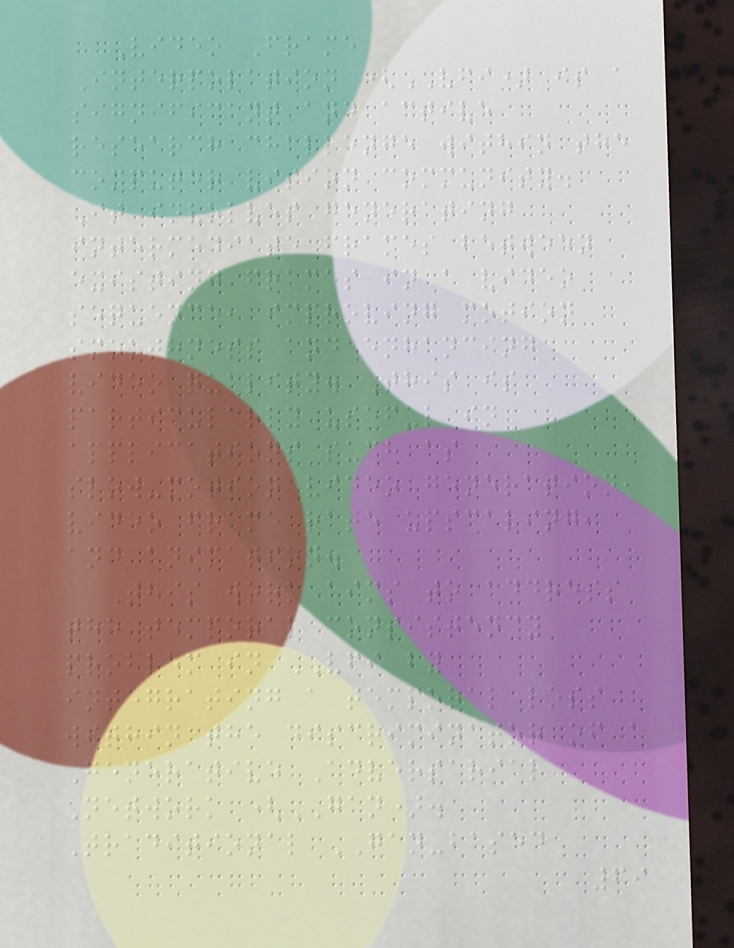Video Frame
Interpolation (VFI) is a
significant and active
research challenge within the
computer vision community.
It involves generating
intermediate frames between
existing frames in a video
sequence, improving motion
smoothness and enhancing
video quality. This is
particularly useful in
applications such as
slow-motion video generation,
video frame rate upscaling,
and animation.
This work aims to address
the temporal consistency
problem in VFI by
integrating a temporal loss
within the discriminator of a
Generative Adversarial
Network (GAN).
Traditional GAN-based
69
